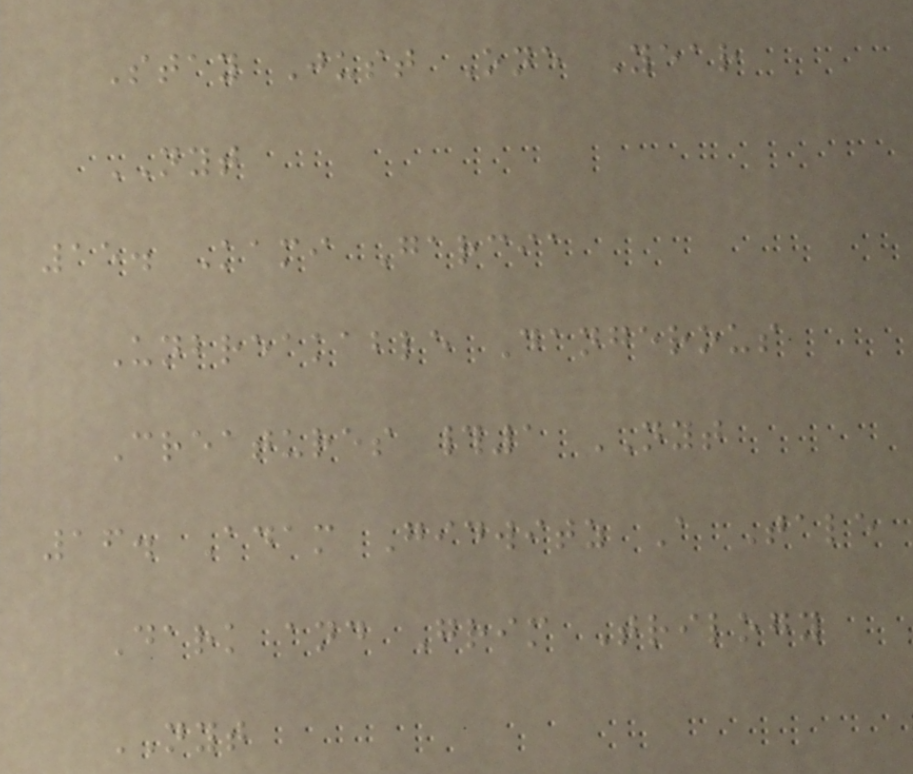Stay Just One Year
NYT
15. Kami Garcia
Unbreakable Dangerous
Creatures #1 NYT
16. Adam Gidwitz A Tale
Dark and Grim Trilogy
NYT
